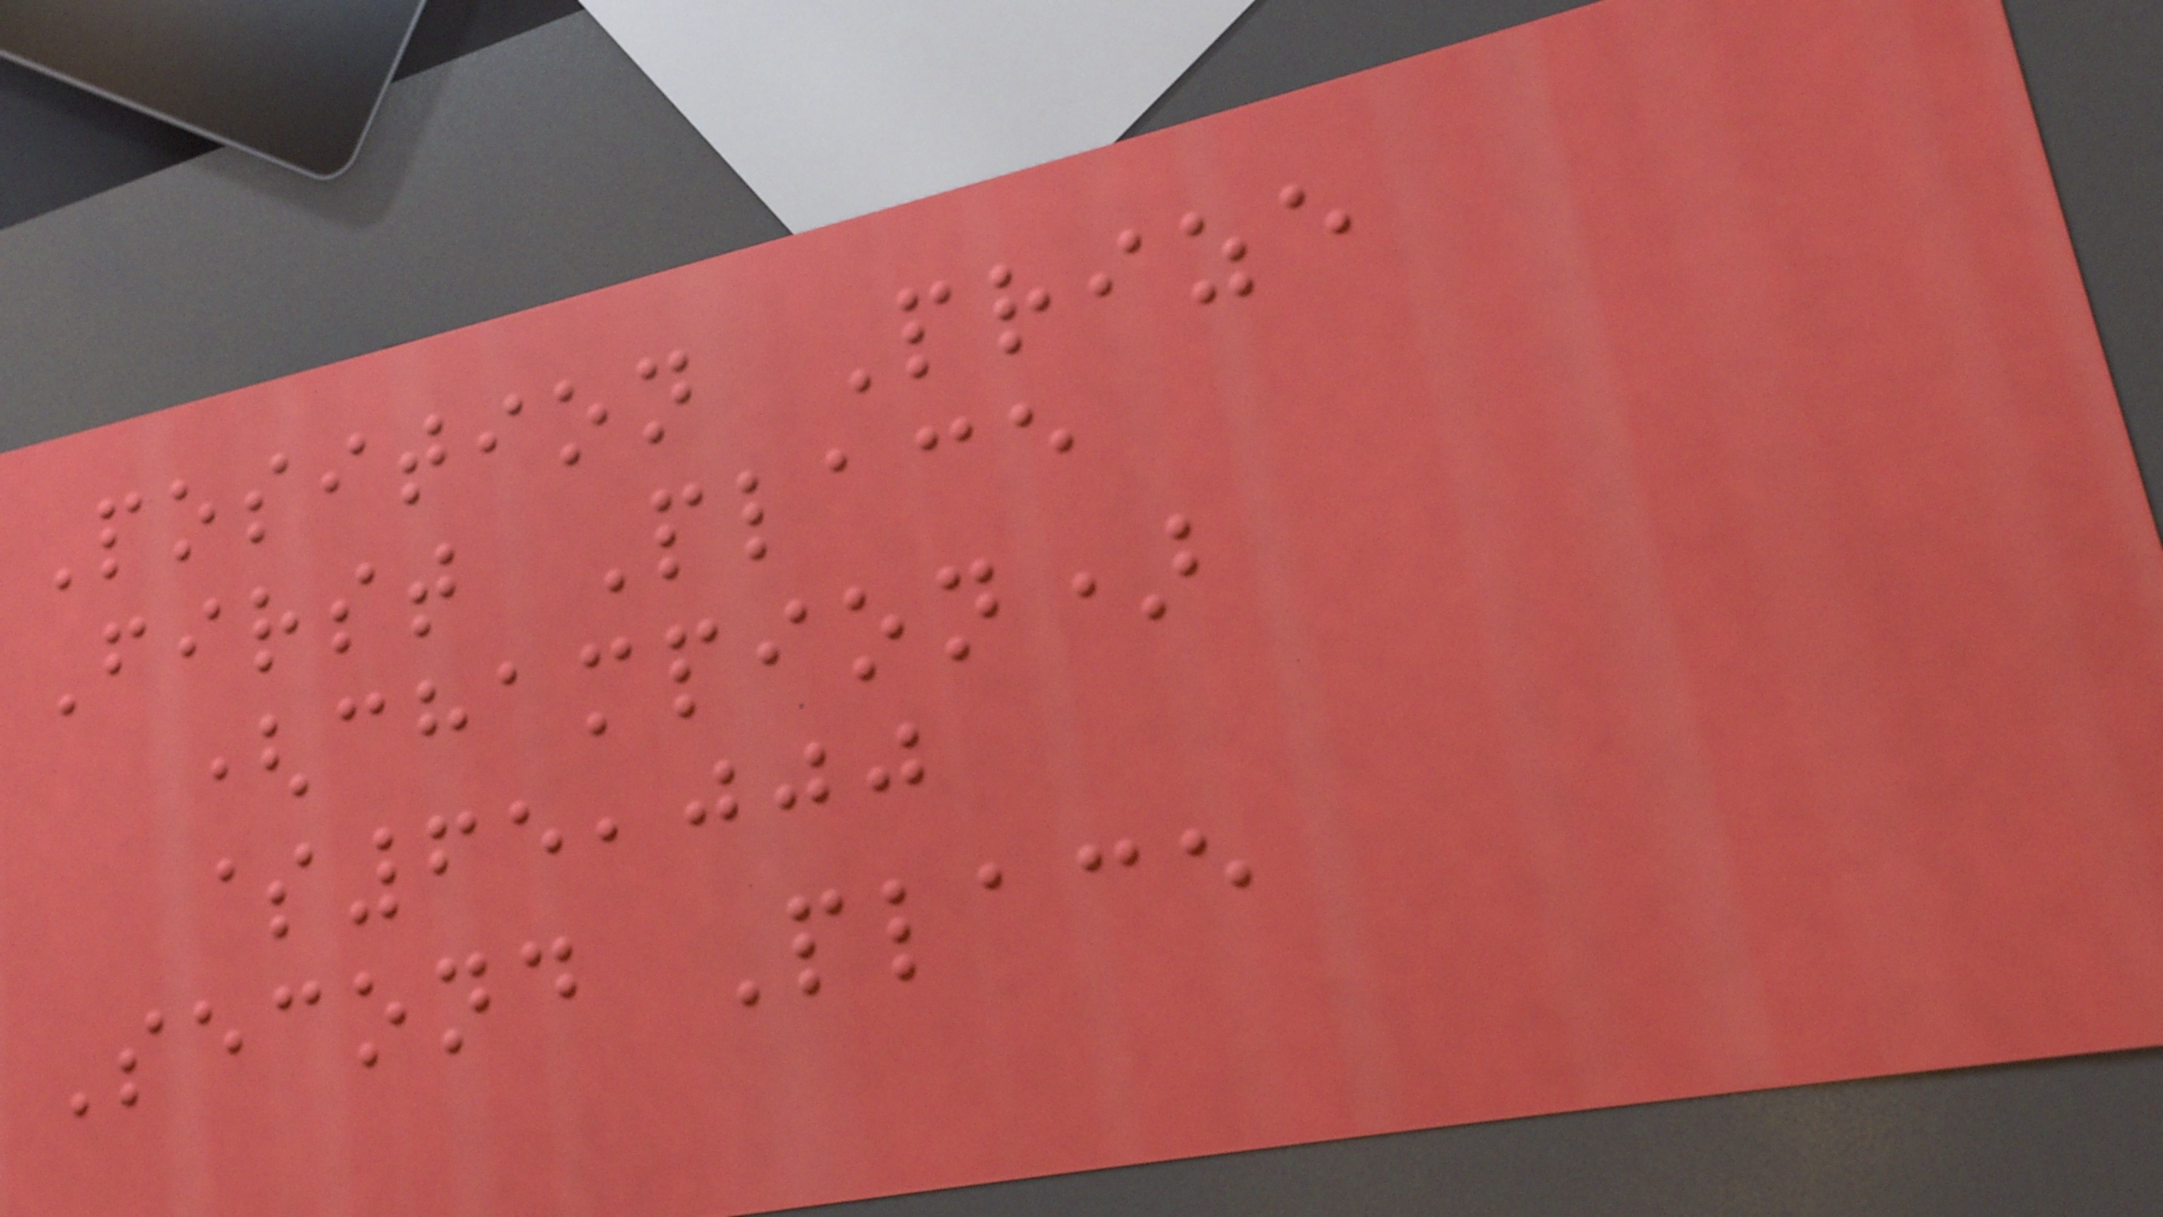Position Prize
First Place
(champion)
$65,000
Second Place
